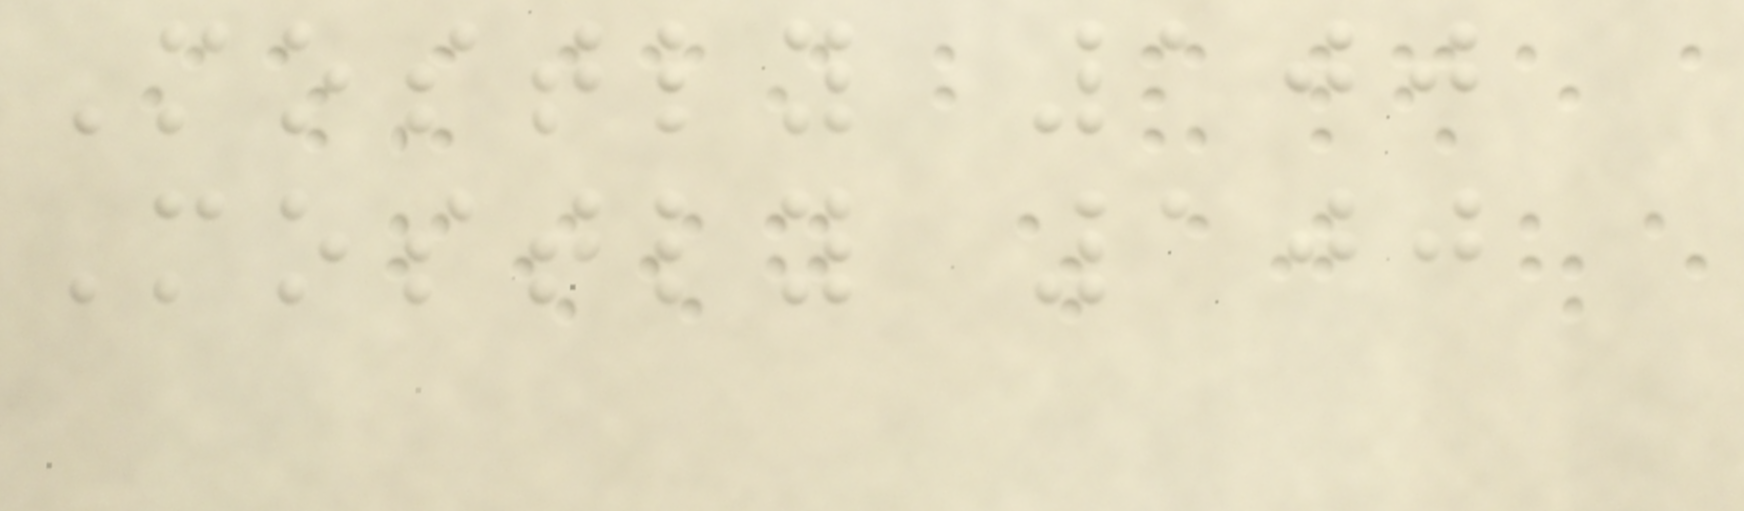Mostly 100
Mostly 100
